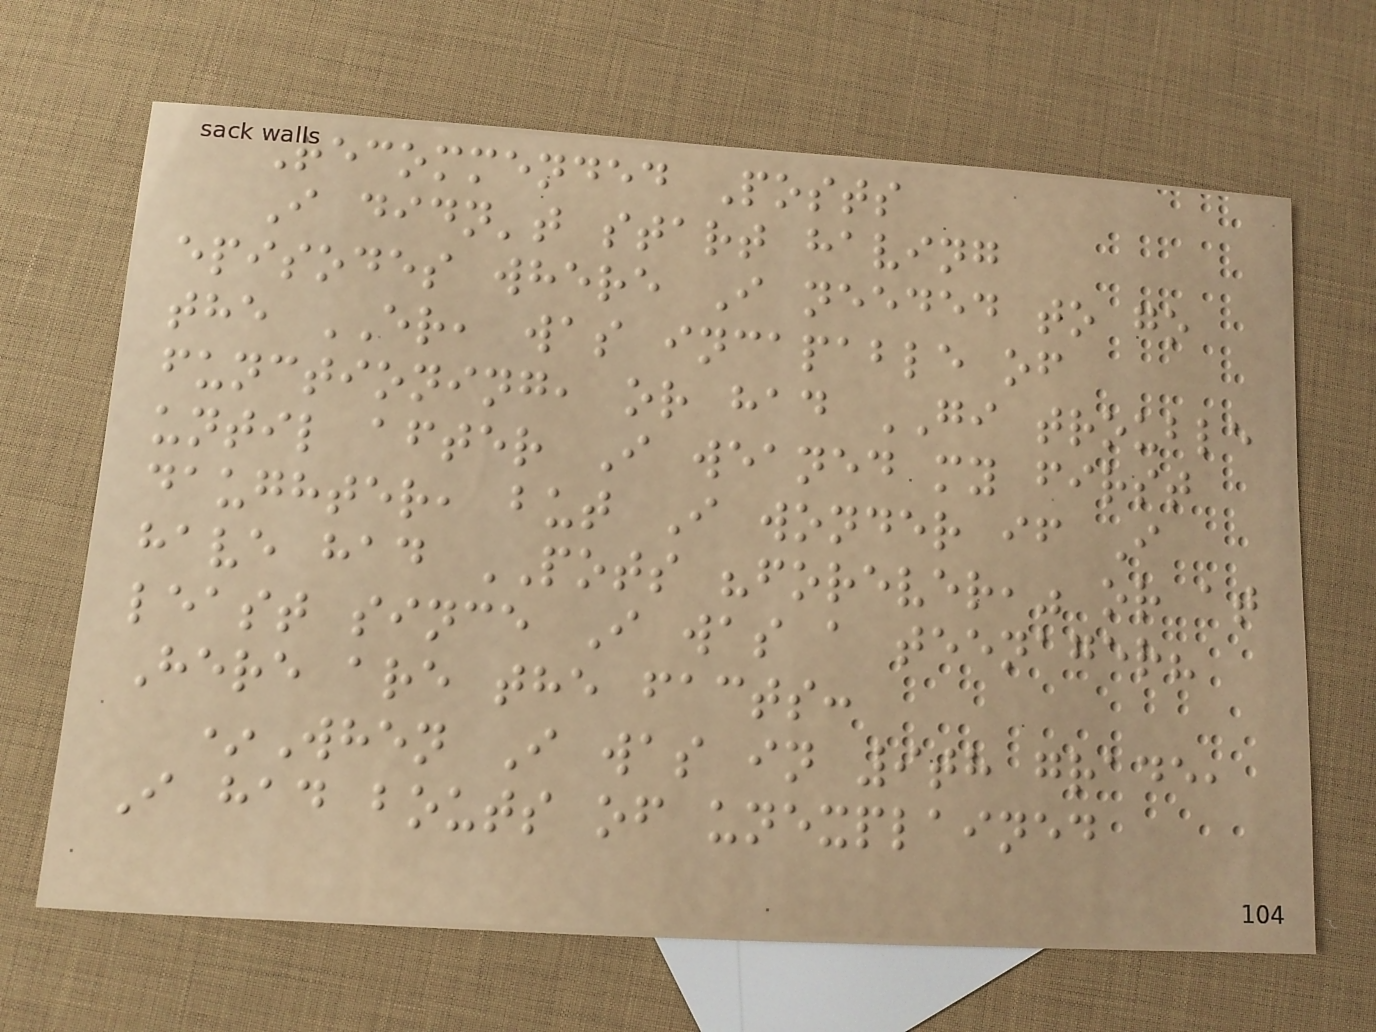Recommended Posts
I didn't start having
episodes where I needed to go
the ER, was incapable of
functioning, or had GI trouble
until after I weaned my first
daughter, but I wonder if I
have had POTS "forever," or at
least since I was a teenager?
Here are the facts:
*When I was in 9th grade,
I had bouts of unexplained
